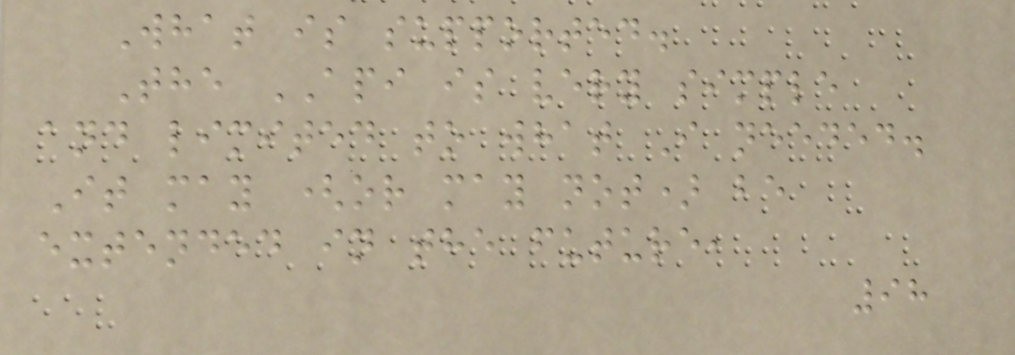What is supported.
The API is very simple
and limited to what I needed.
It may (or may not) be
extended in the future,
98
